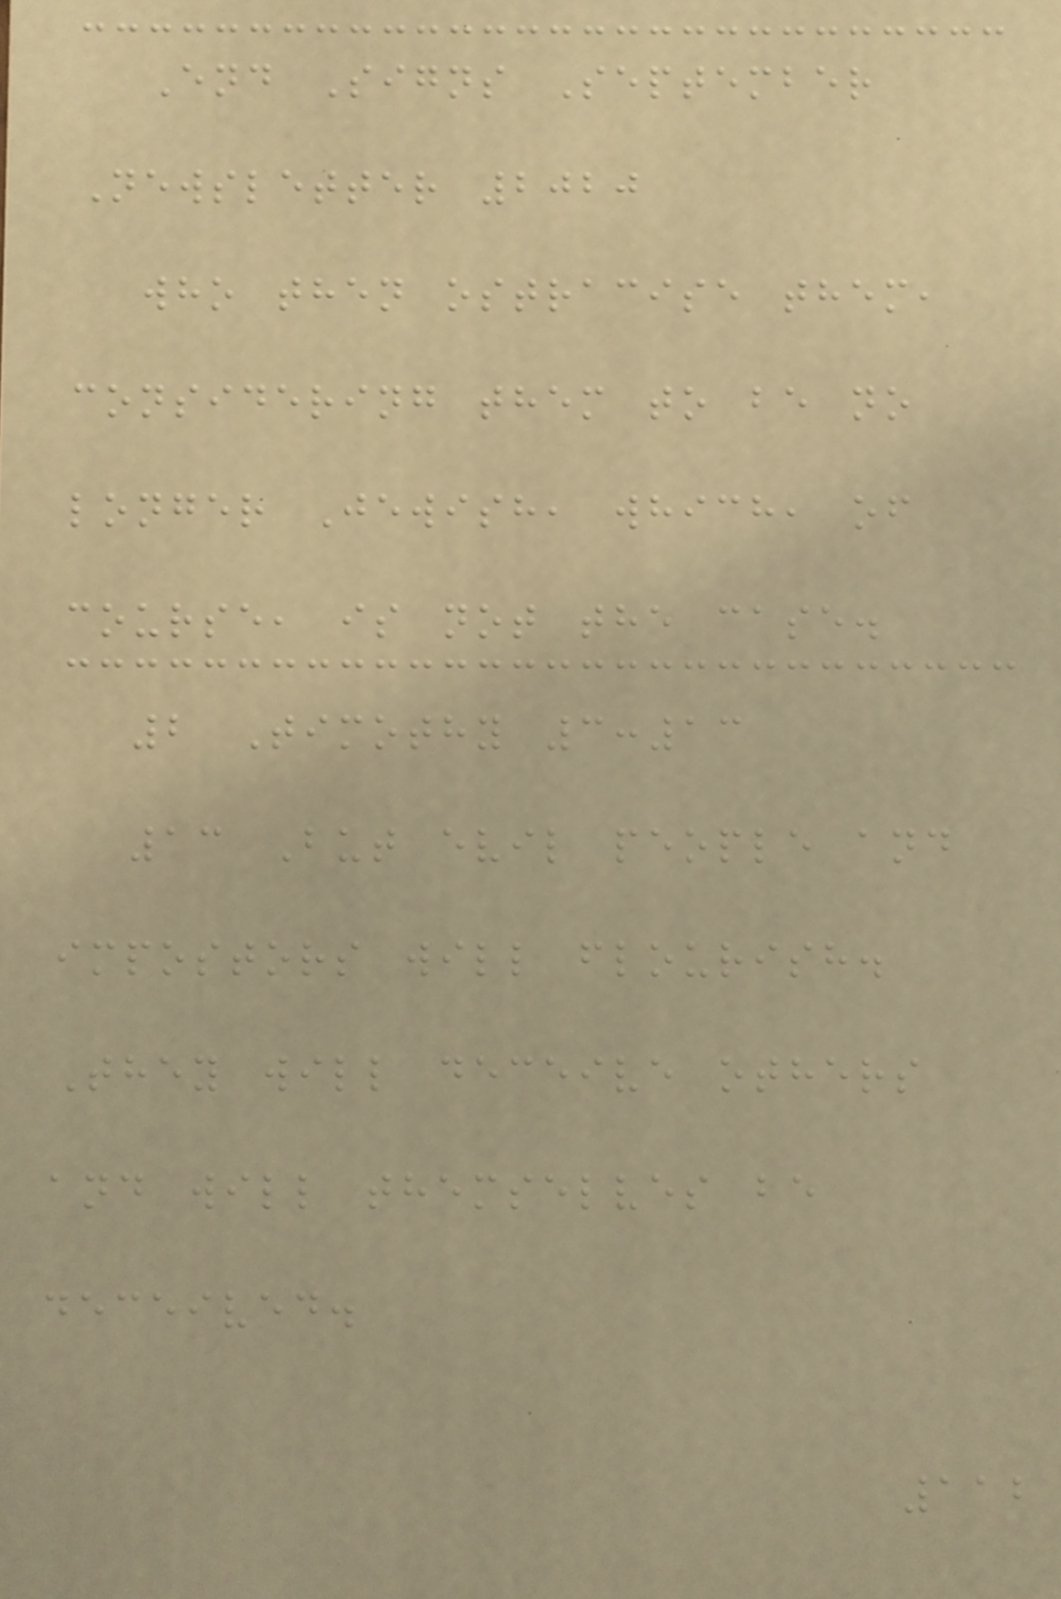End Signs September
Newsletter 2020
who then ostracise them,
considering them to be no
longer Jewish, which, of
course, is not the case.
2 Timothy 3:13
13 But evil people and
impostors will flourish.
They will deceive others
and will themselves be
deceived.
112
